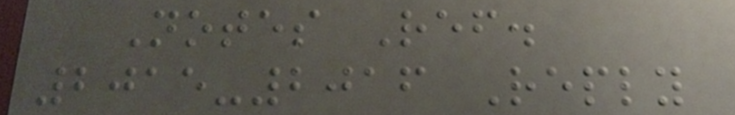Notes Ref.
2015-2016 Reply
